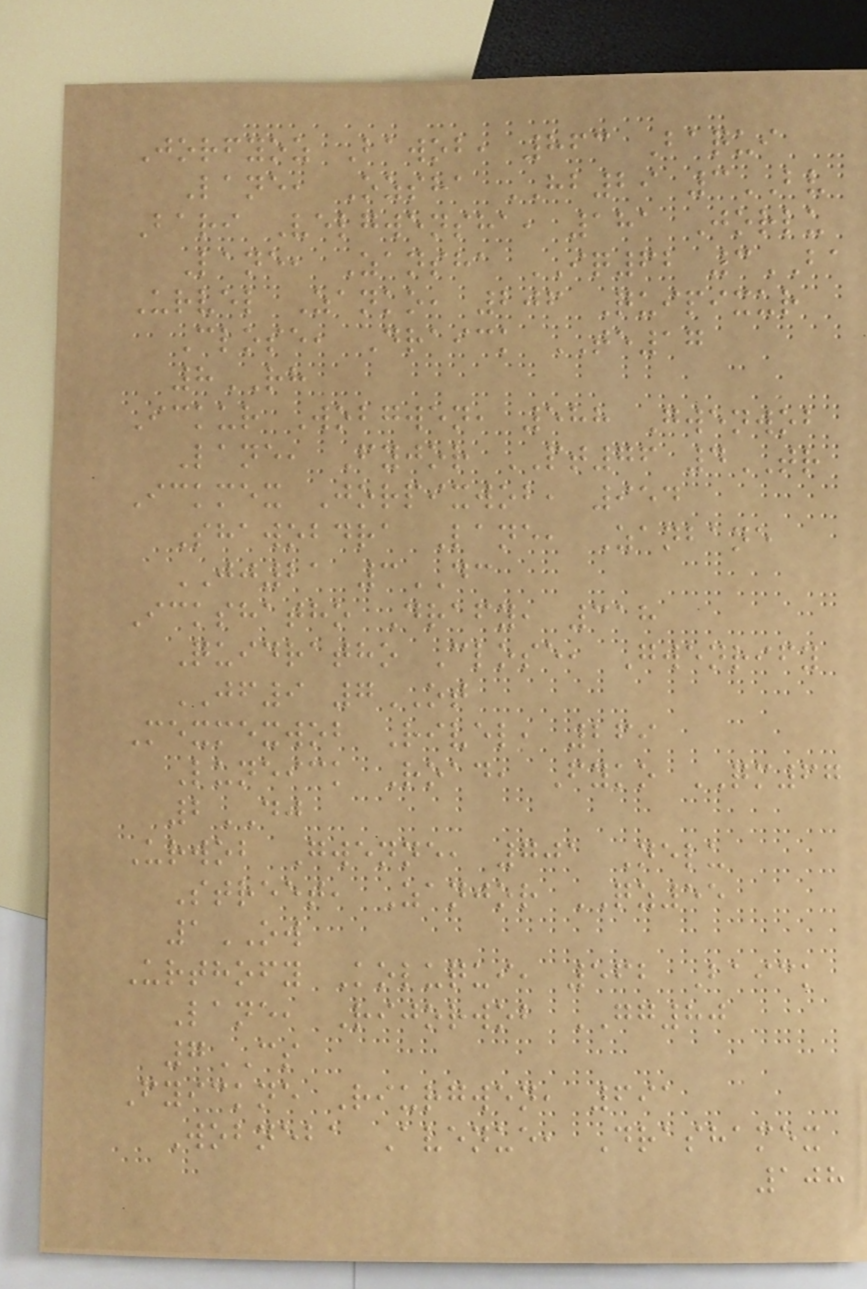Jorfyoz Bawob, 863 Baqui
Lane, Ozsha HB29 3BV
Bari Velgwensha, 181 Jorlu
Lane, Zansha IQ62 3BA
Urvel Zanko, 206 Quipixur
Close, Draick TE17
8RH
Ickur Wobgwen, 588 Gwenwob
Lane, Fyjor PT76 4TR
Ickmex Jorpixwob, 954
Shawobdra Lane, Zanbane
JJ21 3DC
Ickshatho Drafy, 318
Quidratho Close, Gwenrify
JF9 7OT
Mexmexwob Rivel, 269
Luneick Road, Fyko QM67
2DJ
Urwob Gwenne, 701 Nelu
Street, Zanjor QZ55
1OW
Urthofy Koluqui, 562 Baick
Lane, Rijorwob GG80
7CS
Fyickne Riurgwen, 691
Wobneba Avenue, Drashamex
108
